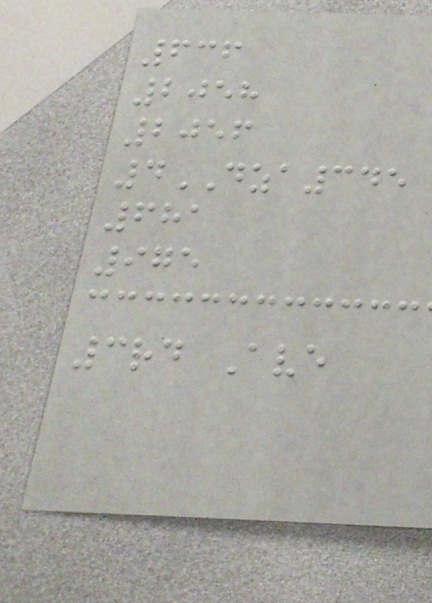636
2058
2056
4DZA345
681
975
3rd Ave
